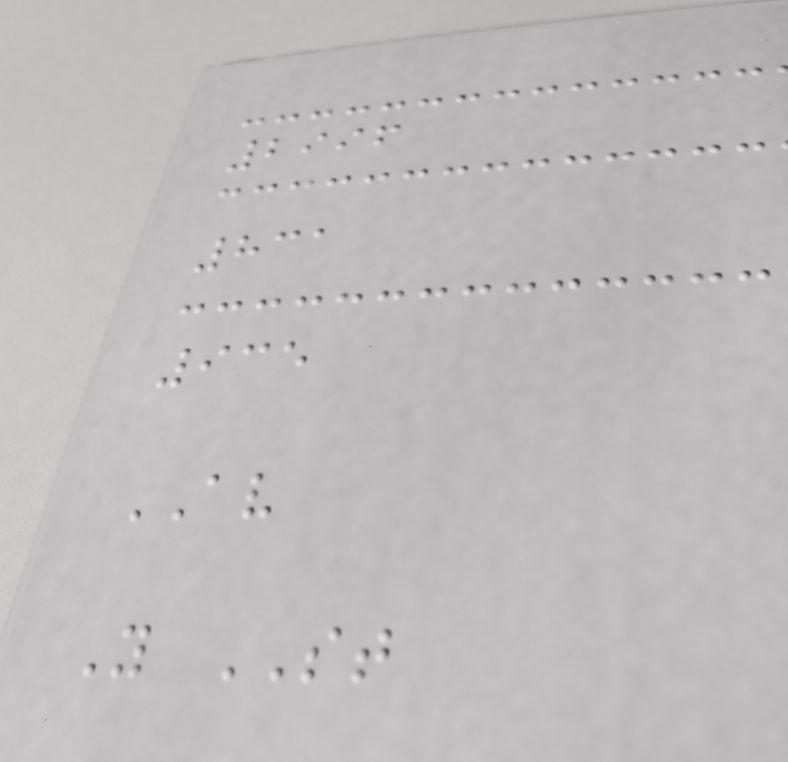2996
831
935
AV
Y ST
